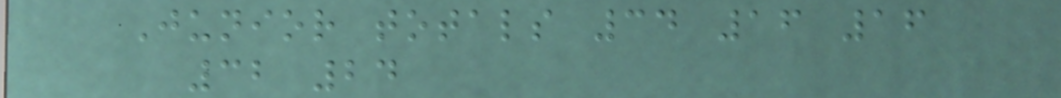Junior totals 34 16 16
32 24
